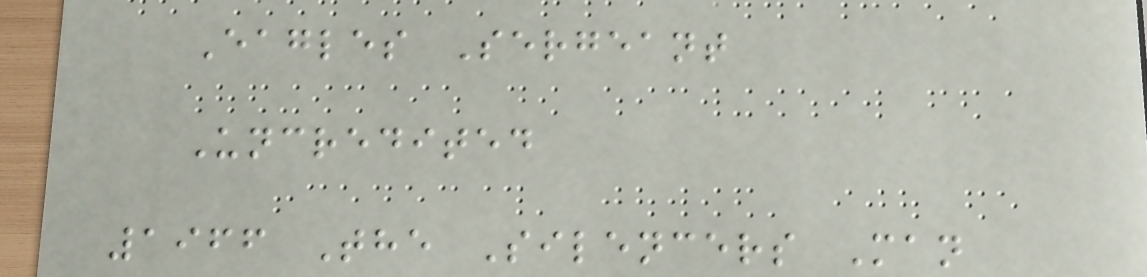Eagles Sergeant
Uncredited
1966 The Silencers Man
